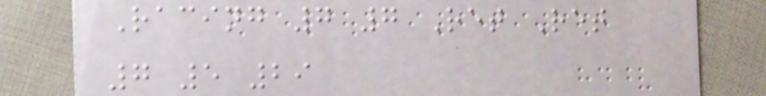Racing 7 7 Ret Ret
7 5 29
